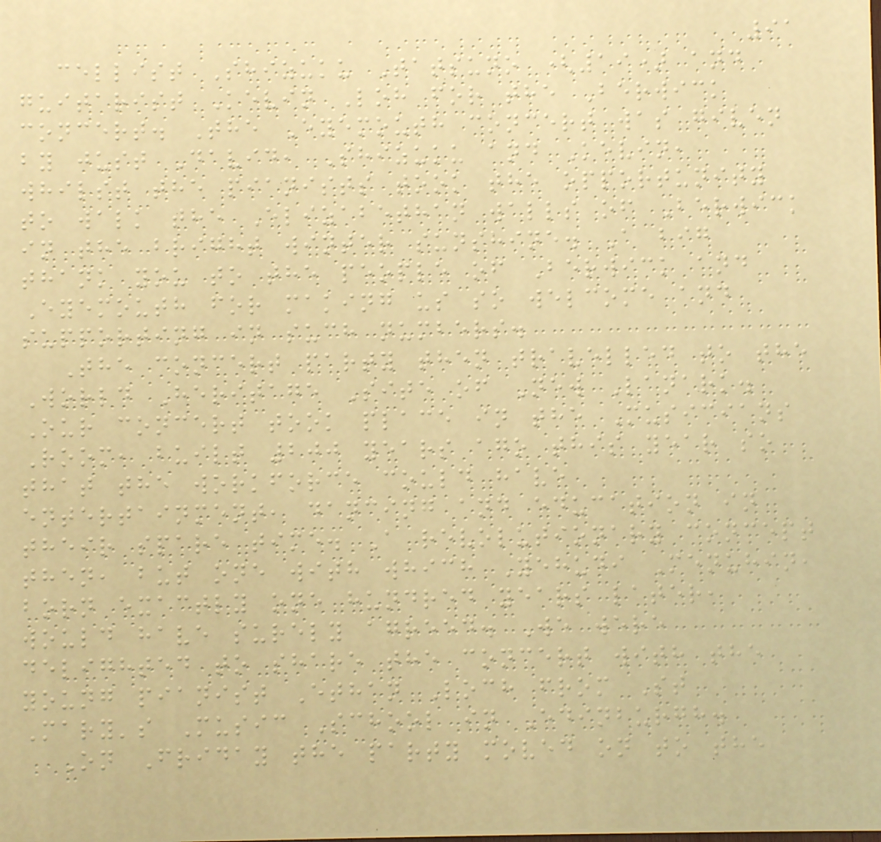91
cellist Shizuku Tatsuno (19) and
guitarist Kevin Loh for the Berwick
concert. The Eyemouth concert was given
by just David, Shizuku and Kevin,
whilst the pianists took the opportunity
to walk the Elizabethan walls of Berwick
in the bright winter sunshine. A big
thank you to the people of Berwick and
Eyemouth for making us so welcome and
supporting in such numbers.
The concert party then travelled to the
World Heritage Site of New Lanark.
Our concert took place in the Musicians
Room, built 200 years ago this year so
that the workforce could have
entertainment, dancing and education in
their spare time. A revolutionary concept
then, but one with which Yehudi Menuhin,
born exactly one hundred years later,
would have surely agreed. We were
delighted to share the concert with the
young pianist Ethan Loch from St
Mary's Music School in Edinburgh.
On Friday the party moved on to the
